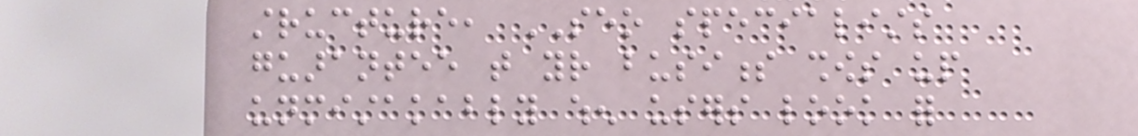structure, SEO specialists
guarantee that your business shows up
unmistakably when users look for
